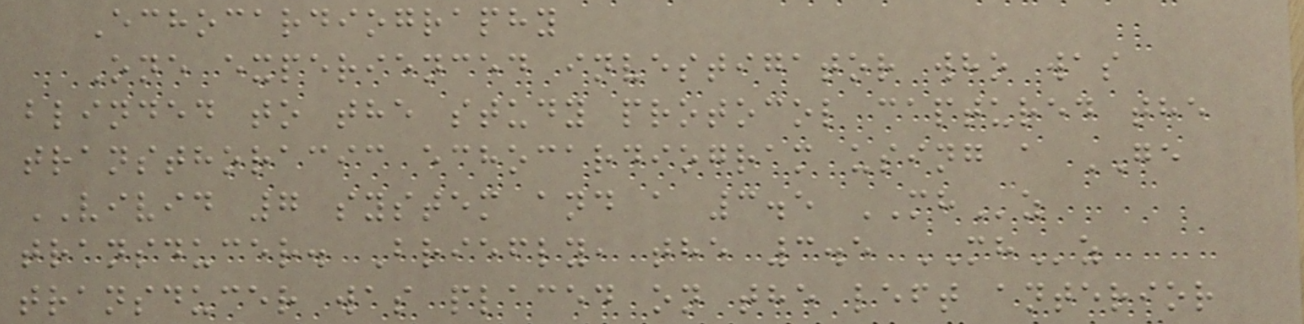Echocardiography
One experienced investigator who was
blinded to the study protocol captured the
transthoracic echocardiogram using a GE
VIVID 7 system and a 3.5 MHz
transducer. Briefly, the 3.5 MHz
transducer was placed on the left anterior
